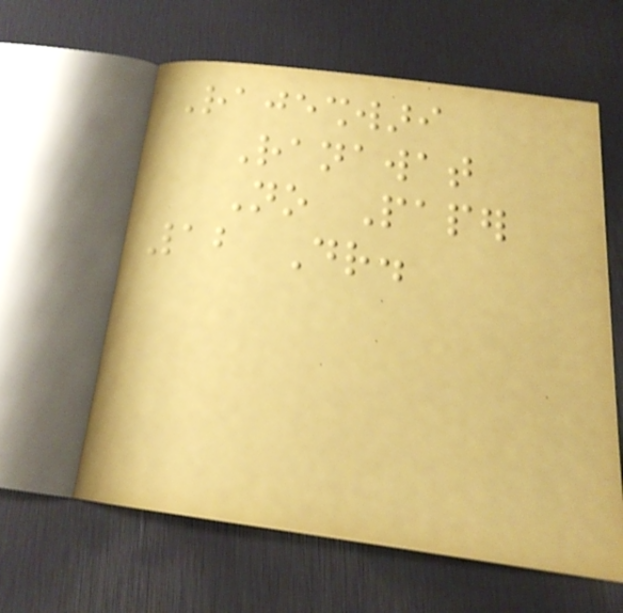Rajeshwari
Ranawat
No Paper
12 Dr.
